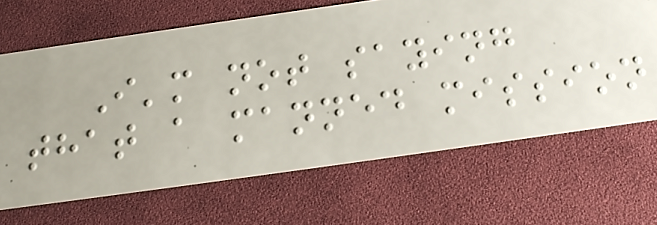I'm not saying
that a manned mission
